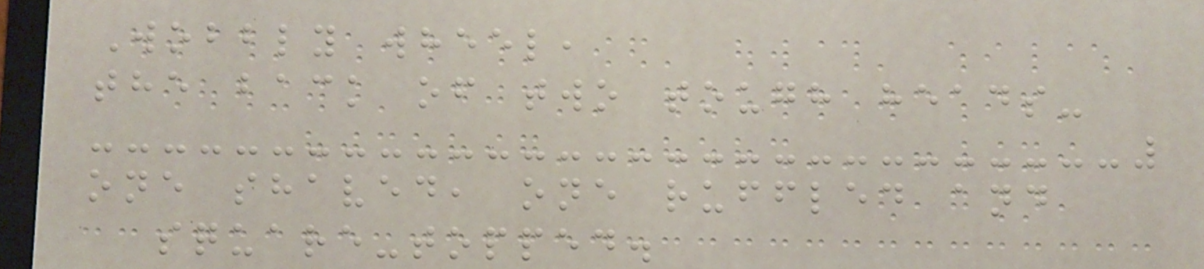Wobbly wheel,
the back of two tough heads-
one shaved, one ruffled and
square-topped.
